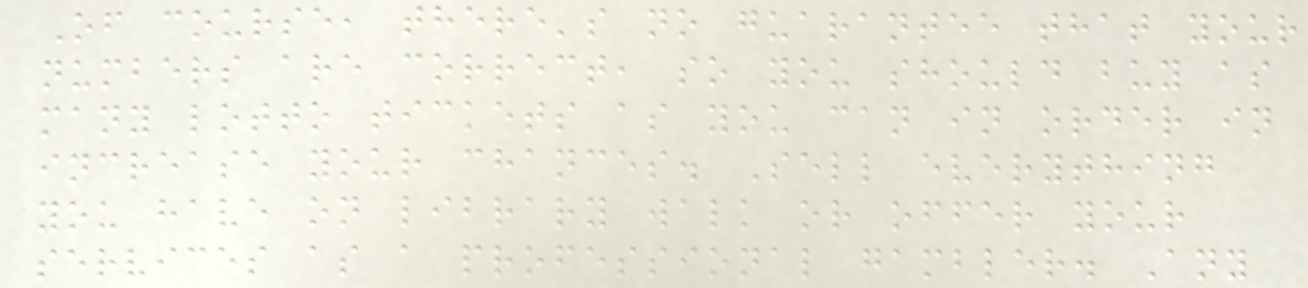Of course, there's no guarantee that your
numbers are correct, so you should buy as
many lotto tickets as you can in order in
increase your chances. Sell everything
you have on library walk or offer your
services as a professional gambler. Any
